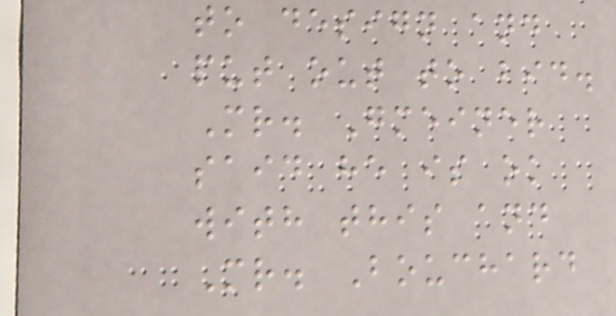to design and
put out to bid.
Mr. Gmeiner
said he is ok
with this and
Mr. Bouchard
